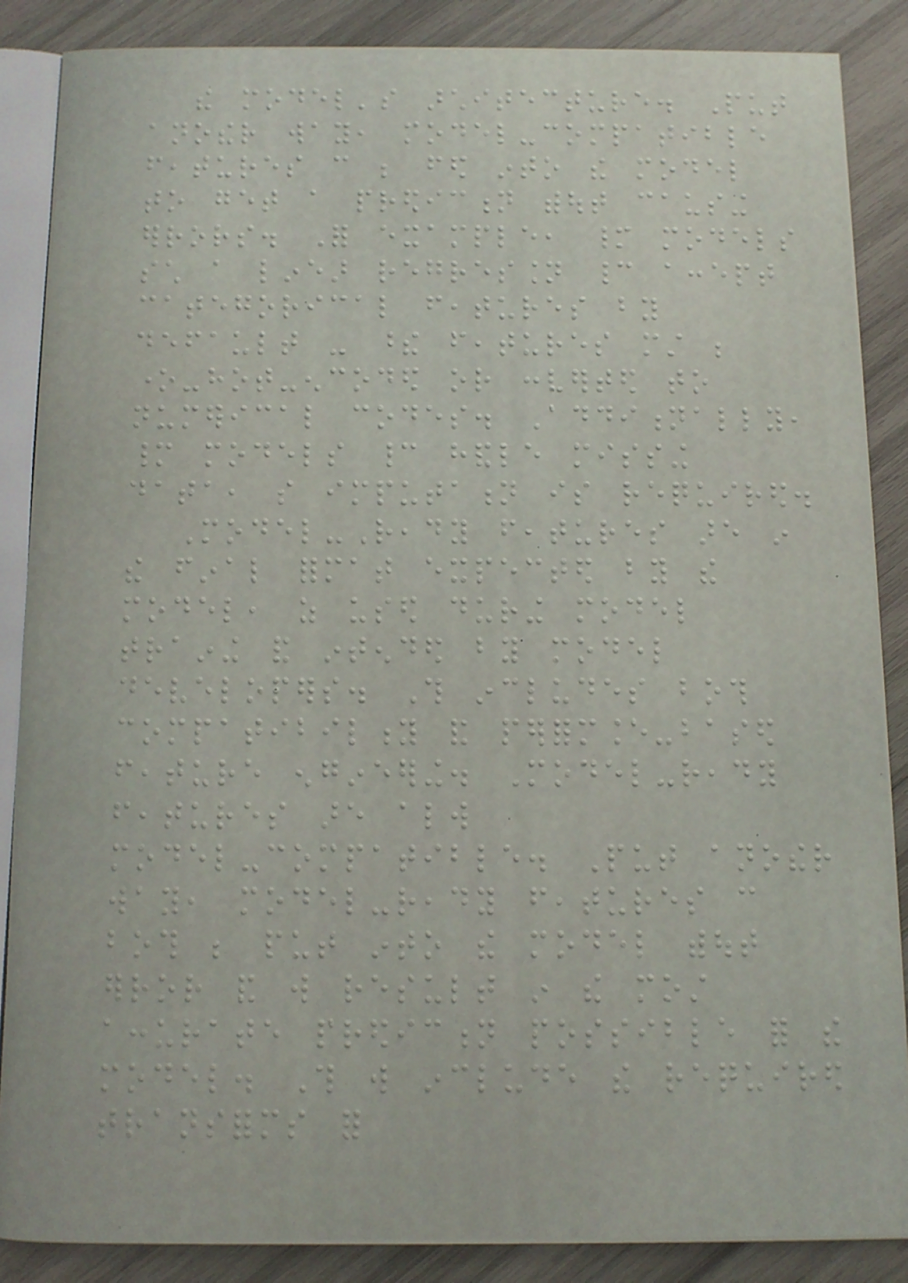the model's architecture. Put
another way, model-compatible
features can be fed into the model
to get a prediction without causing
errors. For example, many models
such a linear regression cannot accept
categorical features by
default - these features must be
one-hot-encoded or converted to
numerical codes. Additionally,
many models cannot handle missing
data, so imputation is required.
Model-Ready features are in
the final format expected by the
model, as used during model
training and intended by model
developers. This includes both
compatibility and performance-based
feature engineering. Model-ready
features are always
model-compatible. Put another
way, model-ready features can
both be put into the model without
error and will result in the most
accurate prediction possible for the
model. This will include the required
transforms for
